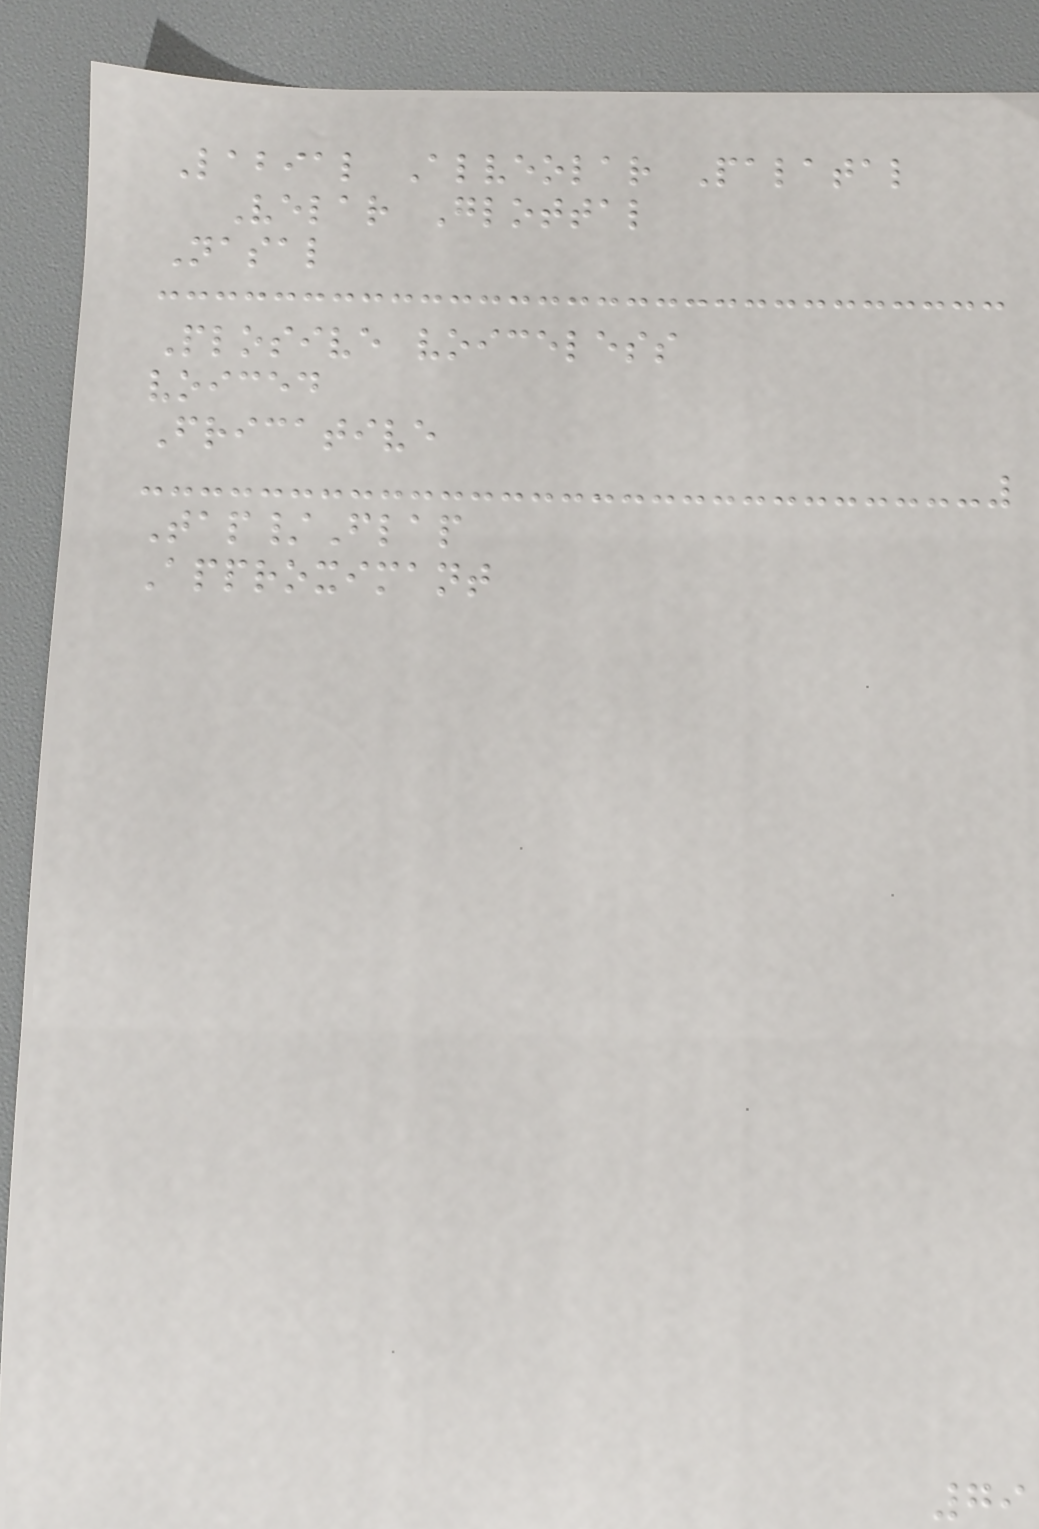Labial Alveolar Palatal
Velar Glottal
Nasal
Plosive voiceless
voiced
Fricative
Tap/Flap
Approximant
79
